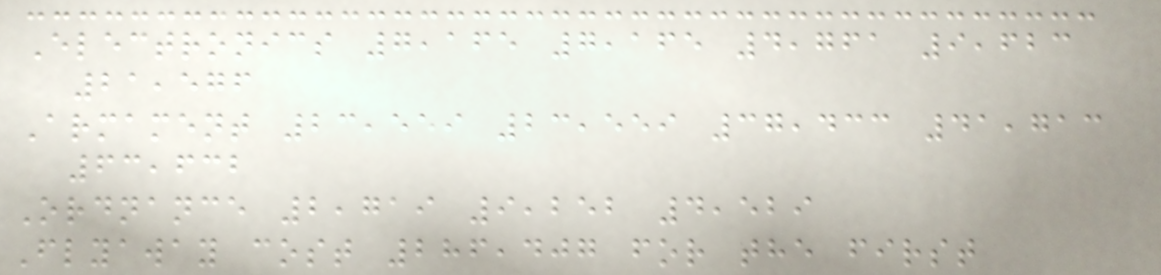Electronics 7,165 7,165 4,761 9,623
21,576
Armament 23,559 23,559 37,433 41,713
63,632
Ordnance 2,719 9,252 4,529
Flyaway cost 286,407 for the first
